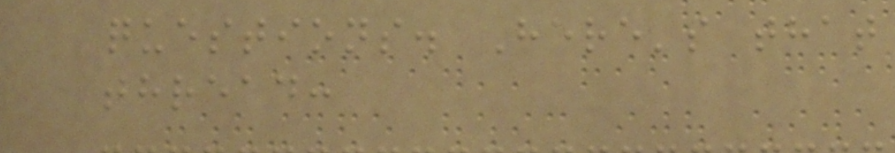questions. Here's that
thread:
